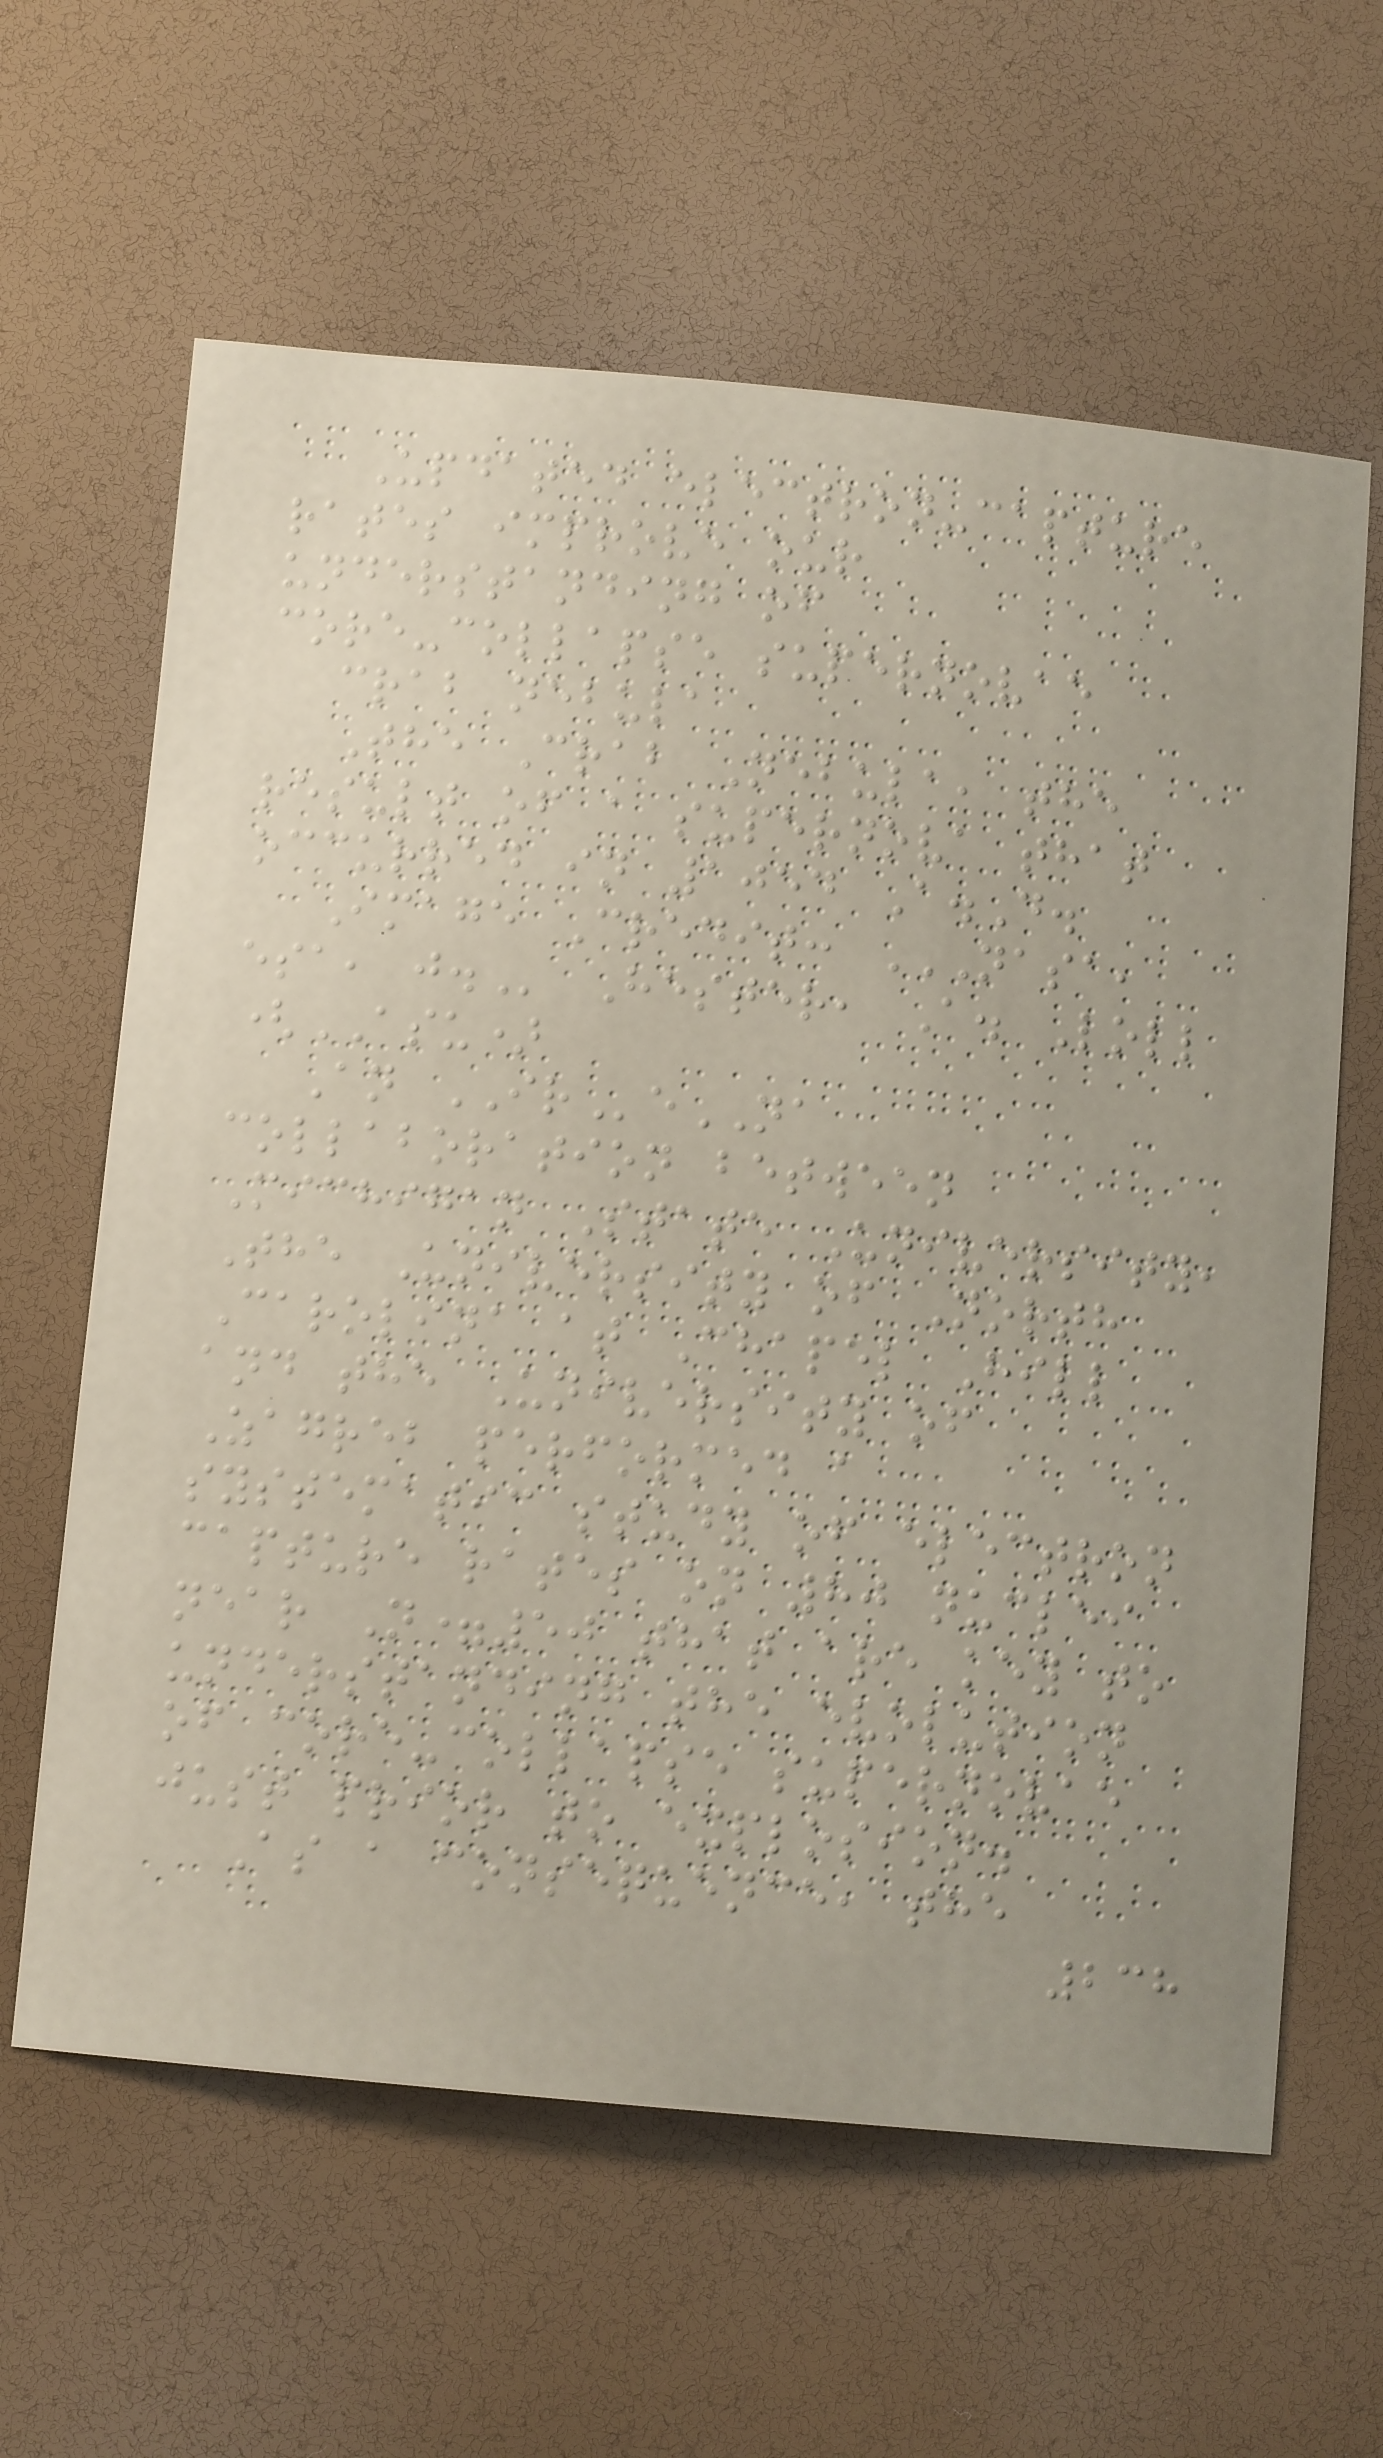Updated electron-capture
rates improve our
understanding of
core-collapse supernovae
crab nebula
The Crab Nebula, the
result of a supernova that
occurred in 1054 A.D.
Image Credit: NASA,
ESA, J. Hester, A. Loll
(ASU)
An IReNA
collaboration between
Michigan State University,
The University of North
Carolina at Chapel Hill
and the University of
Zagreb performed a
systematic study of electron
capture rates on 80 nuclei
near N=50 that are key to
understanding the evolution
of core-collapse supernovae
just prior to explosion.
As a consequence, the
238
